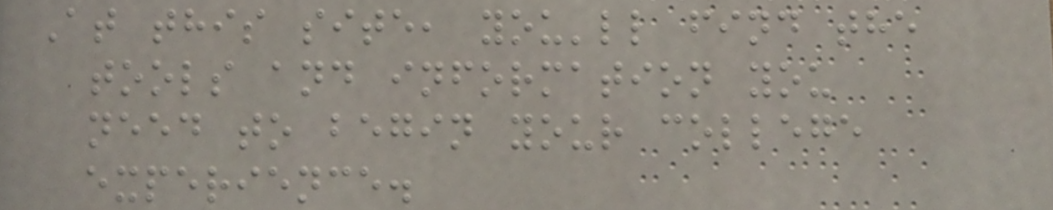At this site, you'll find the
tools and information you
need to begin your college
experience.
